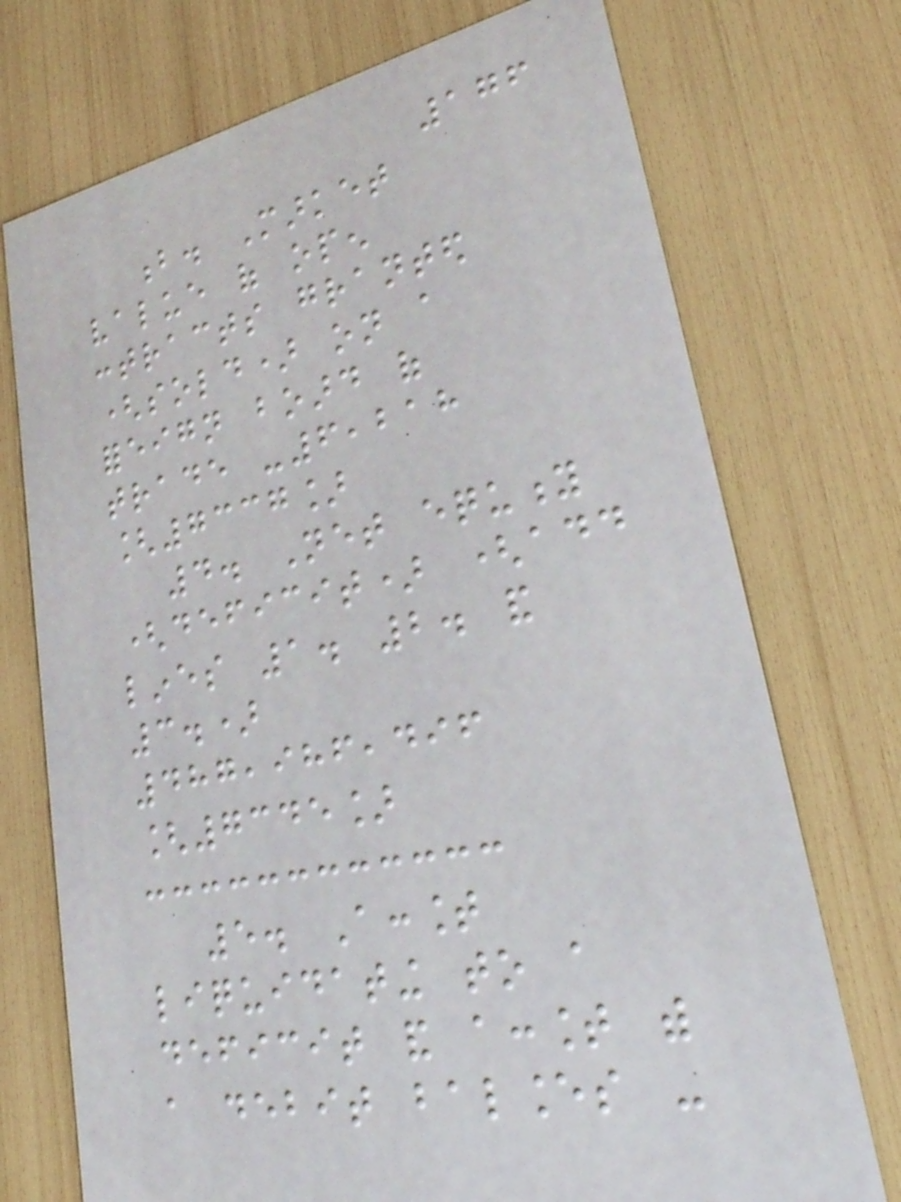176
b. Market
value of open
contracts granted
(sold) on a
foreign board of
trade -6,218
[7337]
4. Net equity
(deficit) (add
lines 1. 2. and
3.)
487,986,496
[7345]
5. Account
liquidating to a
deficit and account with
a debit balances -
